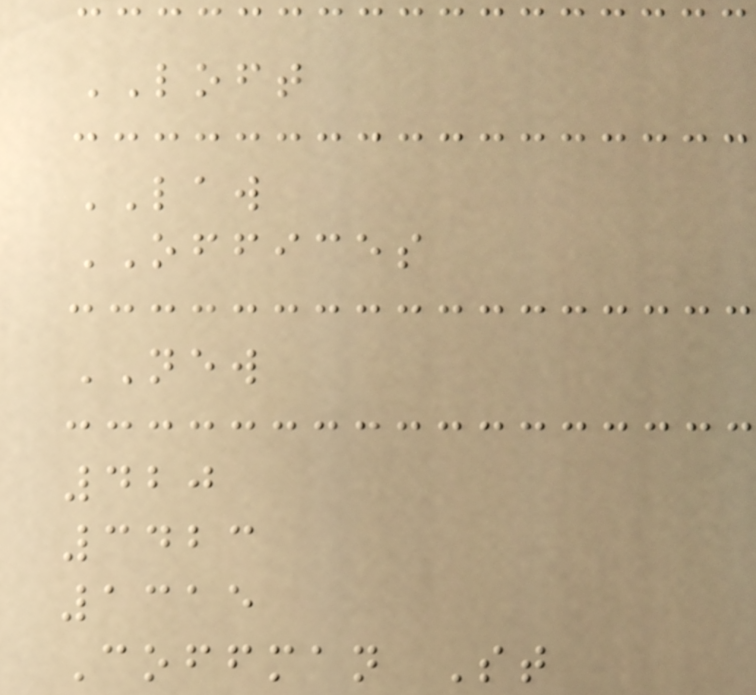LOFT
LAW
OFFICES
NEW
420
3423
1315
Coffman St
